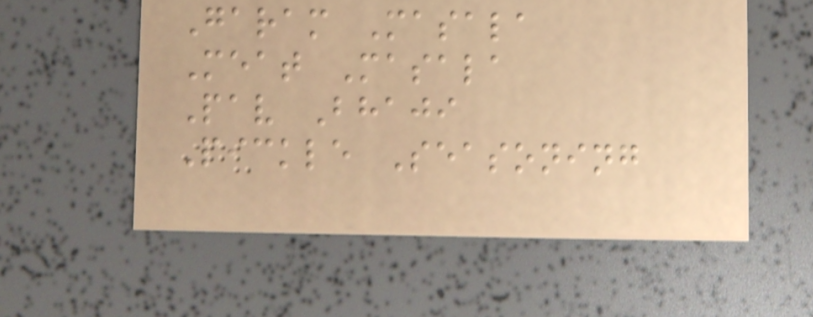Garam Masala
Meat Masala
Pav Bhaji
Pickle Seasoning
